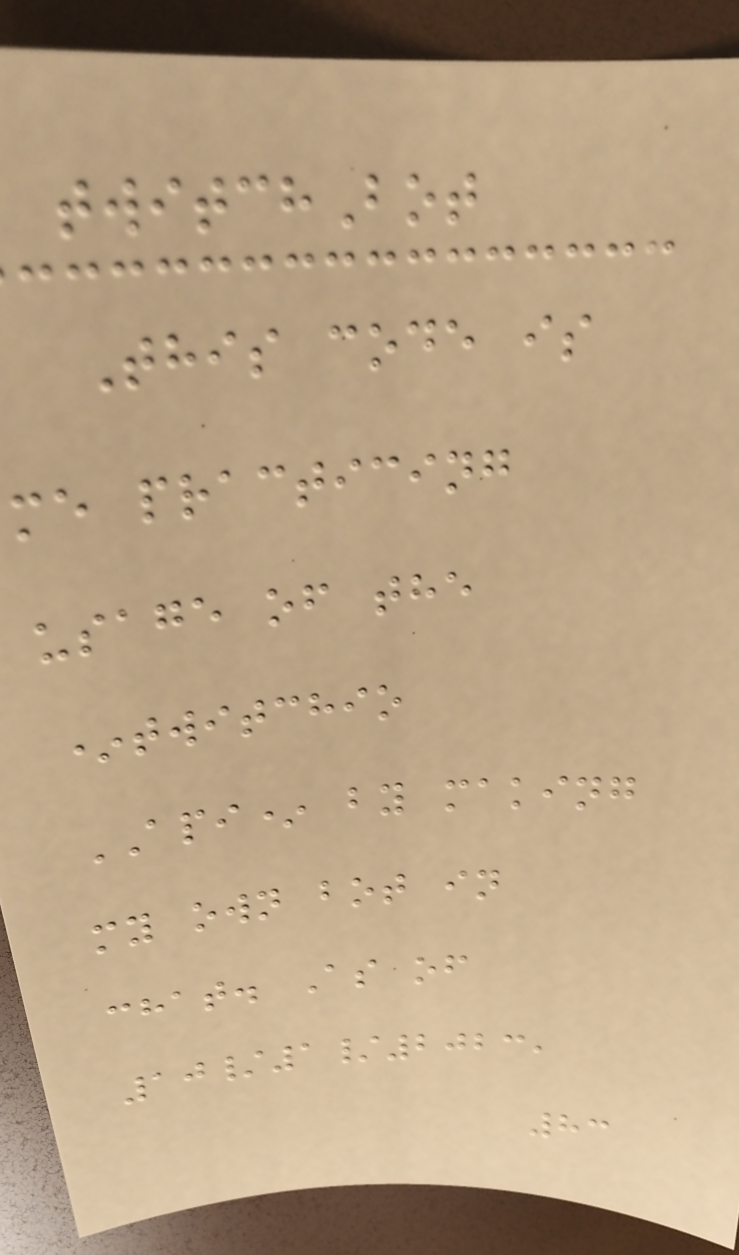twitchBot
This code is
me practicing
usage of the
*twitchio
API* by making
my own bot in
chat. As of
10/1/2023,
83
